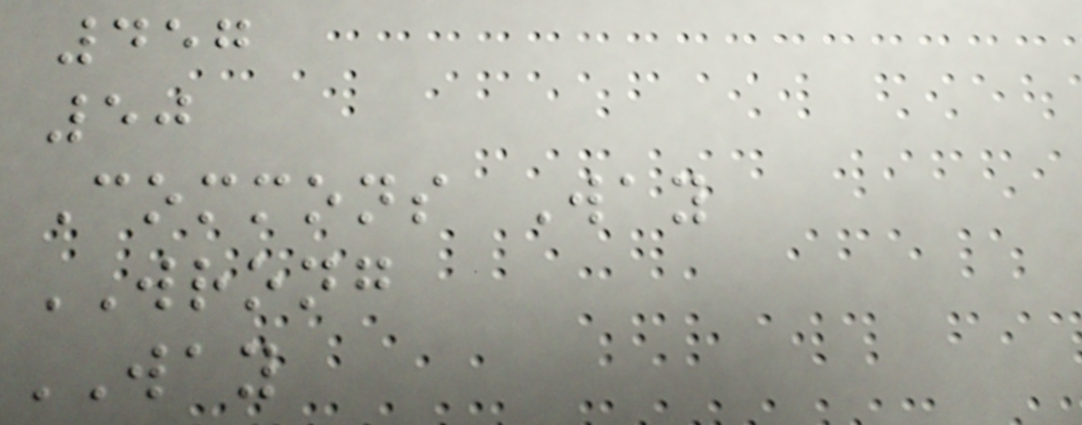457
50
Commons Way
WRONG
WAY
